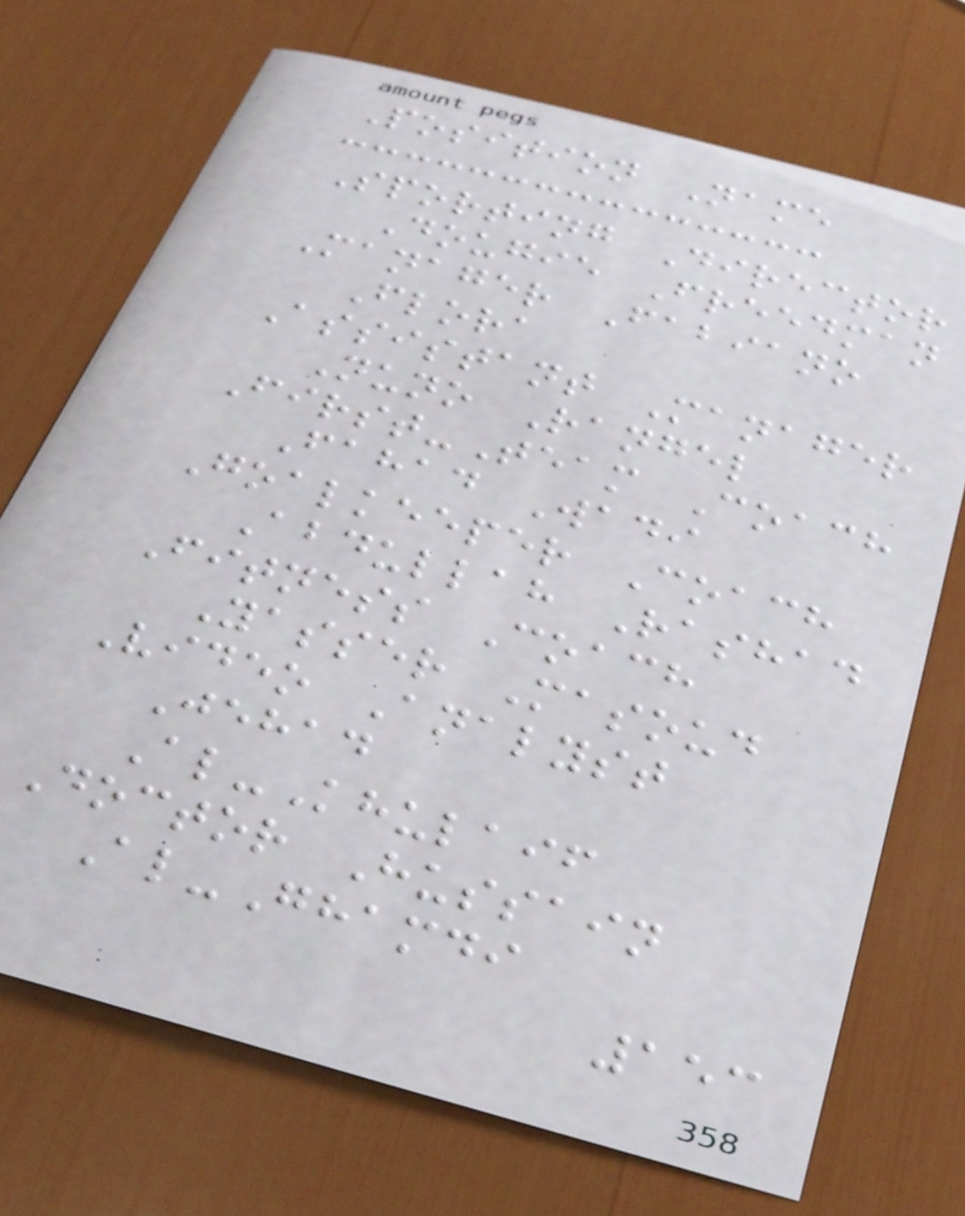Position Name
Sporting Director
Dougie Freedman
Manager Fabiano
Flora
Assistant Manager
Nuno Rangel
First-Team Coach
Fahad Wadi
Goalkeeper Coach
Abdullah Rashad
Fitness Coach
Yasser Masoud
Video Analyst
Jehad
Al-Khulaif
Doctor Hussain
Al-Ghamdi
153
